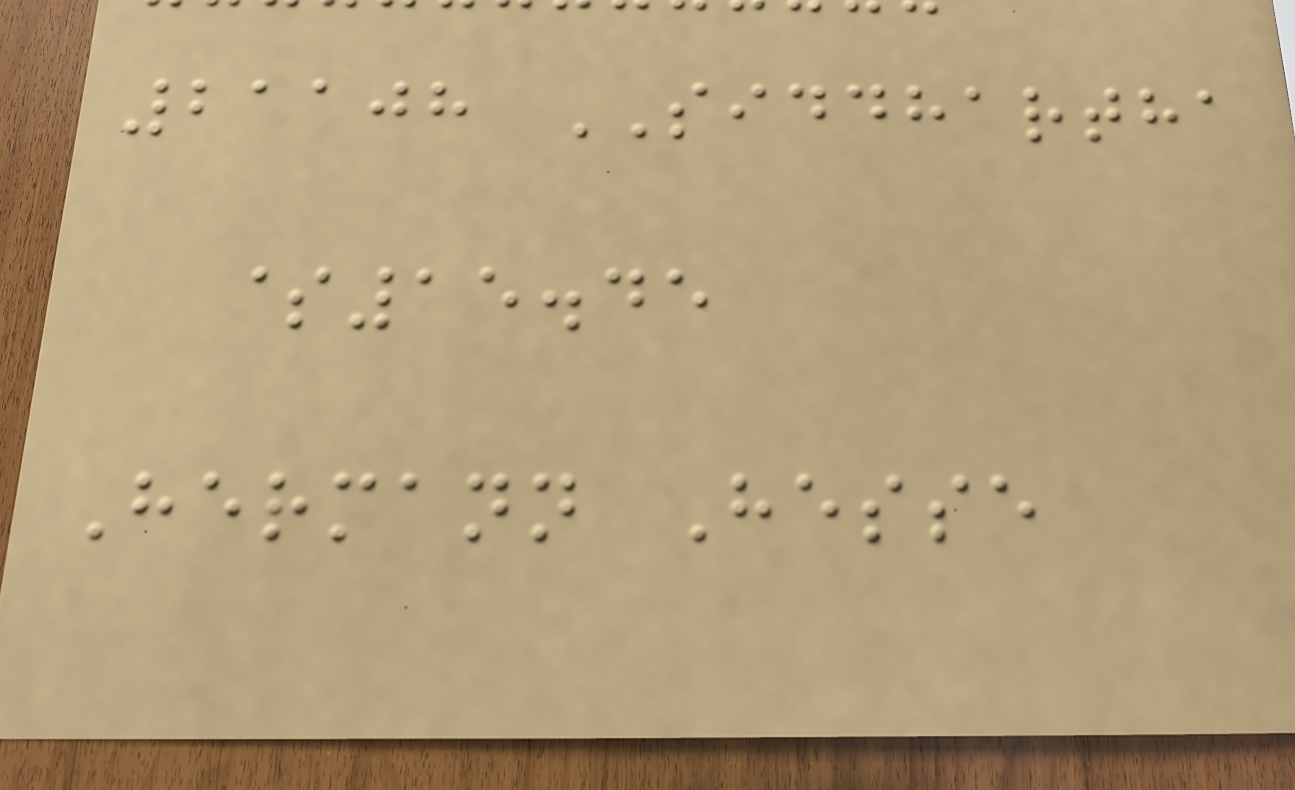21108 SIDDHARTHA
$15.45
Hermann Hesse
